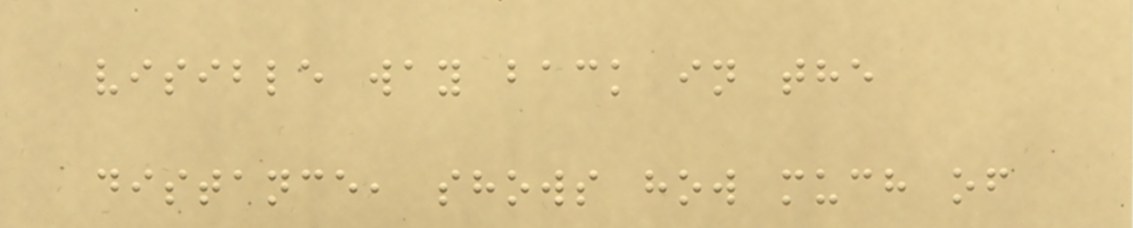visible way back in the
distance, shows how much of
